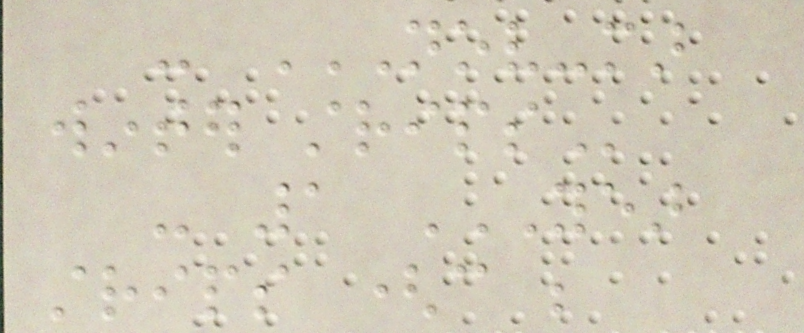- NOV-MAR
WINTER STRIPS
- 1 YEAR
STRIPS (CAN BE
